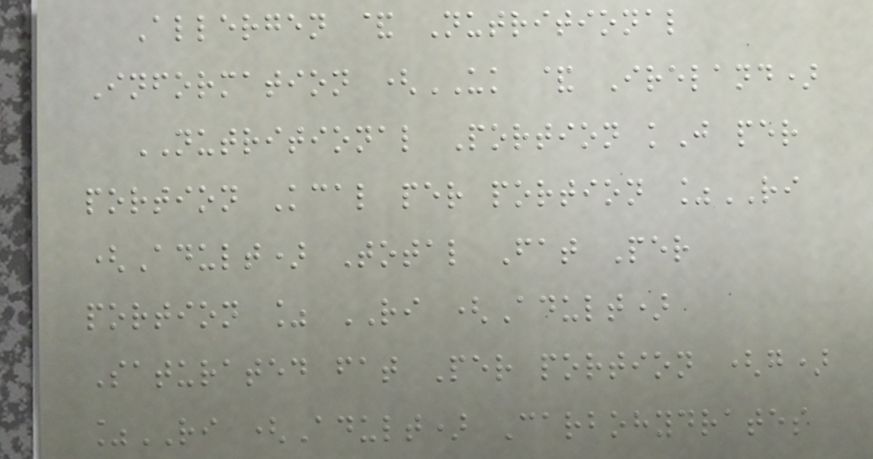Allergen & Nutritional
Information (UK & Ireland)
NUTRITIONAL Portion kJ per
portion Kcal per portion %RI
(Adult) Total Fat Per
portion % RI (Adult)
Saturated fat Per portion (g)
%RI (Adult) Carbohydrates
